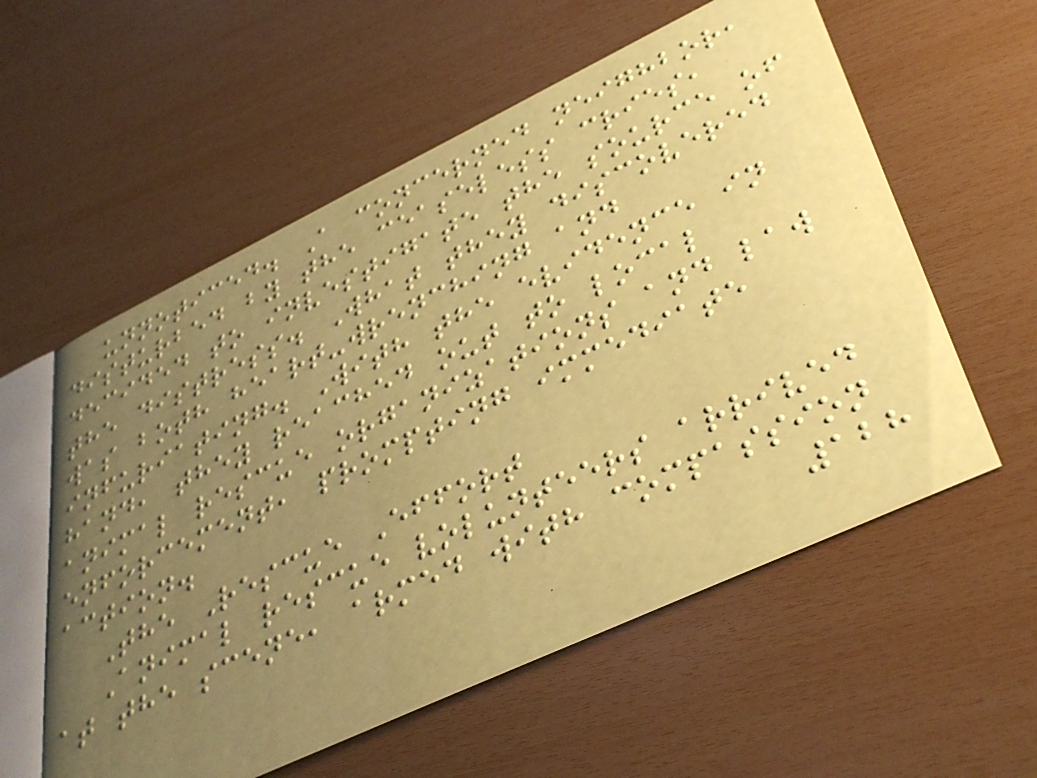unnoticed. A concerned neighbor,
disturbed by the ceaseless cries,
decided to investigate the source of
the distress. What they discovered
was both heart-wrenching and
infuriating. With the evidence in
hand, they reached out to local
animal rescue organizations and law
enforcement, prompting immediate
action.
The Rescue Effort
Animal rescue volunteers arrived
at the scene, armed with compassion
128
